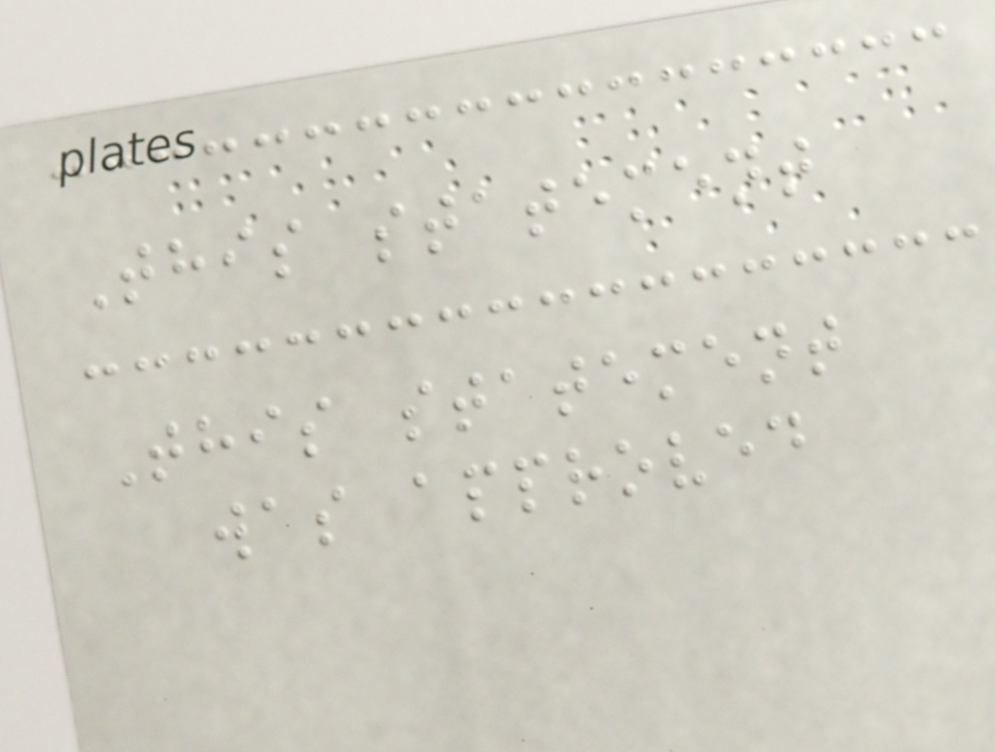This statement
This statement
was approved
